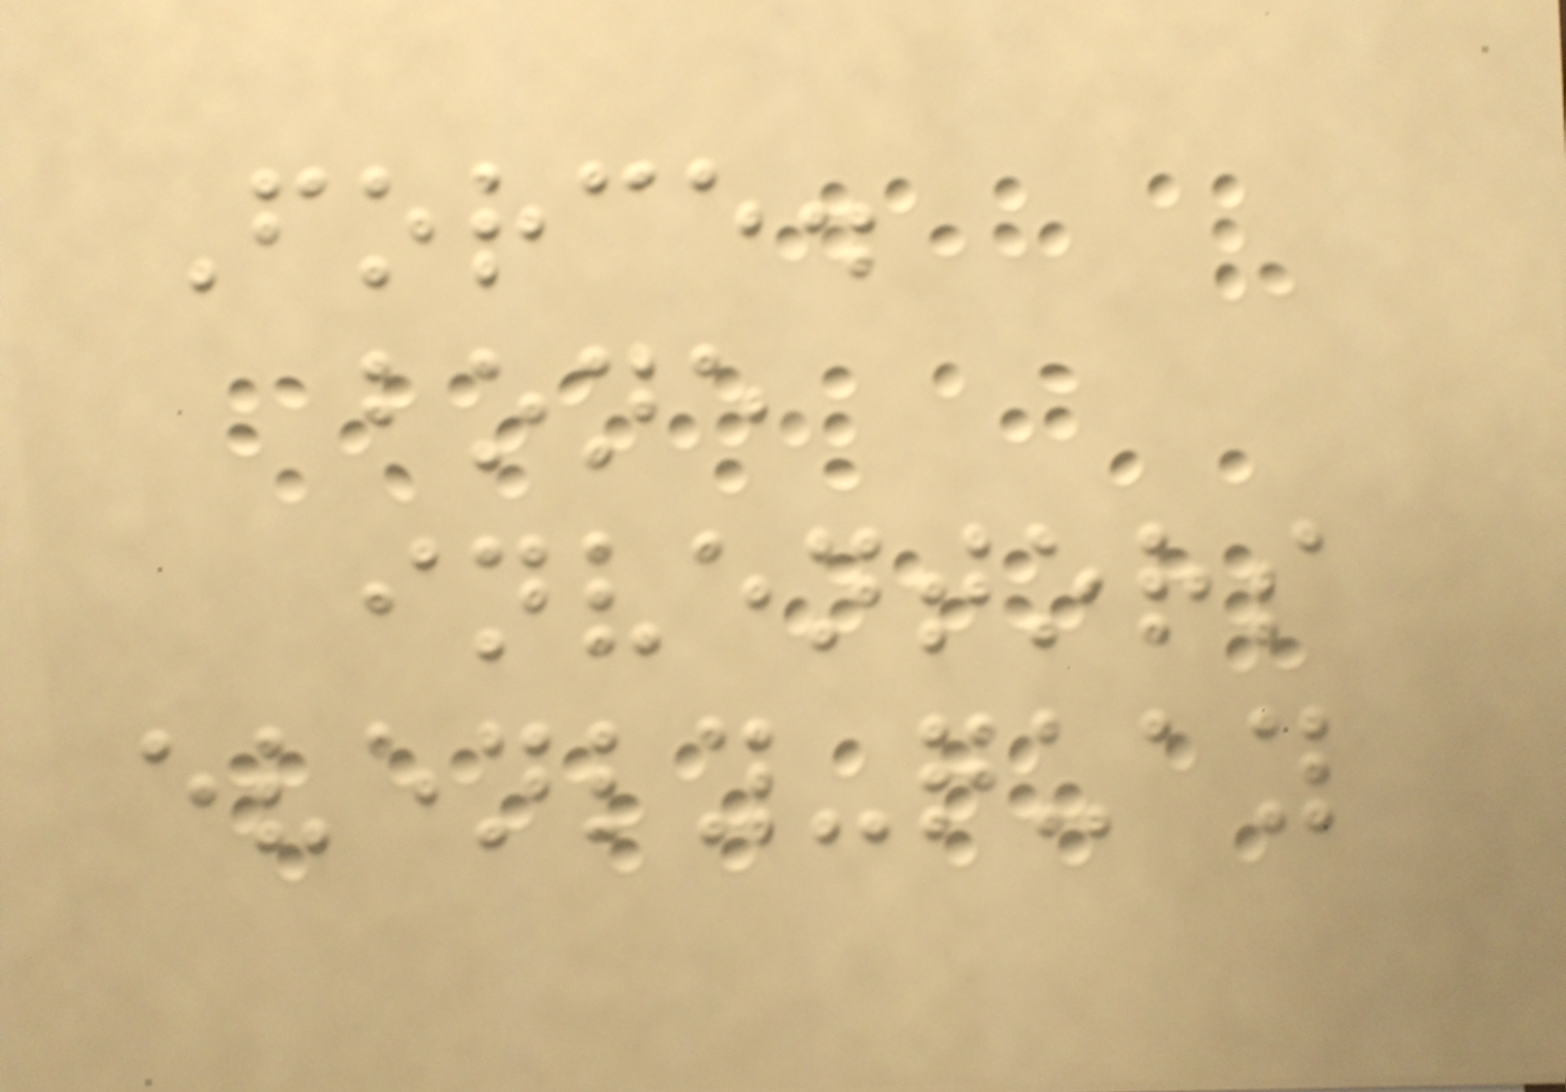Force.
bone
inventors
evenly-quay
